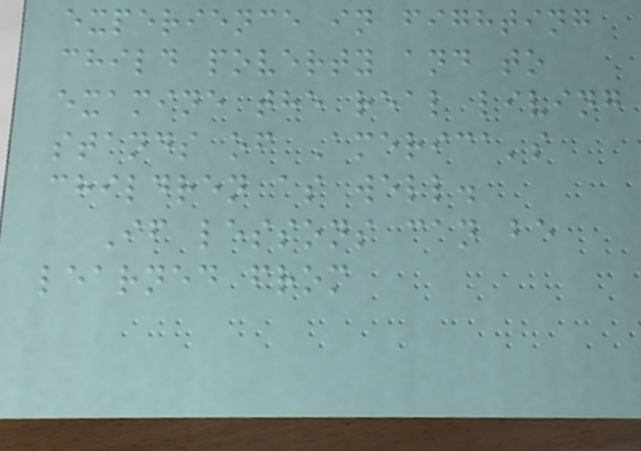experience in fighting
child poverty and to
examine the real living
stands of America's
children as well.
If lessons can be
learned from
